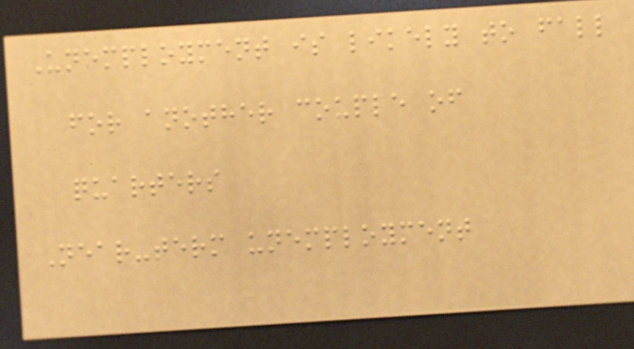Unemployment is likely to fall
for another couple of
quarters
Near-term unemployment
